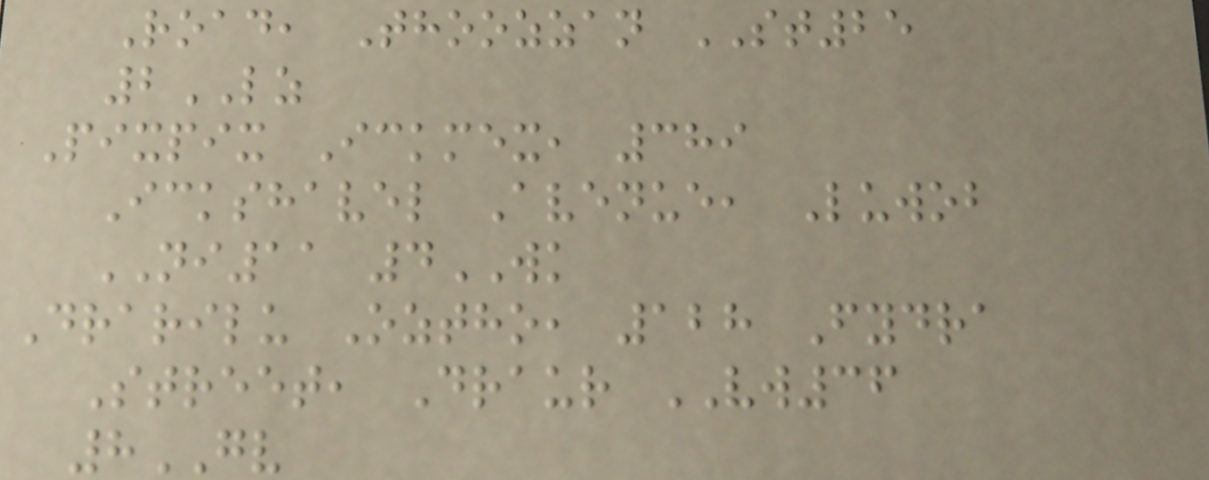Road, Thoozzan ST25
2LZ
Pixpix Ickmex, 389
Ickshavel Avenue, Luwob
NI11 4WK
Drarilu Oztho, 128 Fydra
Street, Draur VW36
8GV
